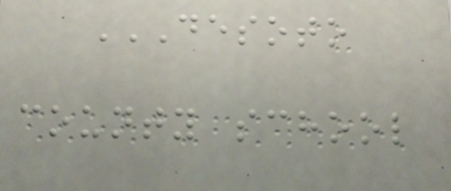DESOTO
COUNTY SCHOOL
